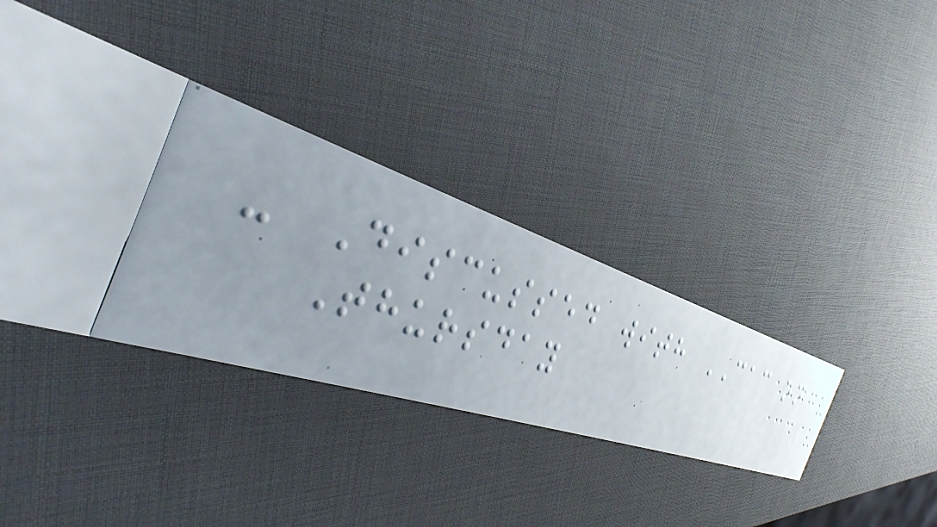- Discussed with CAC on
Thursday
